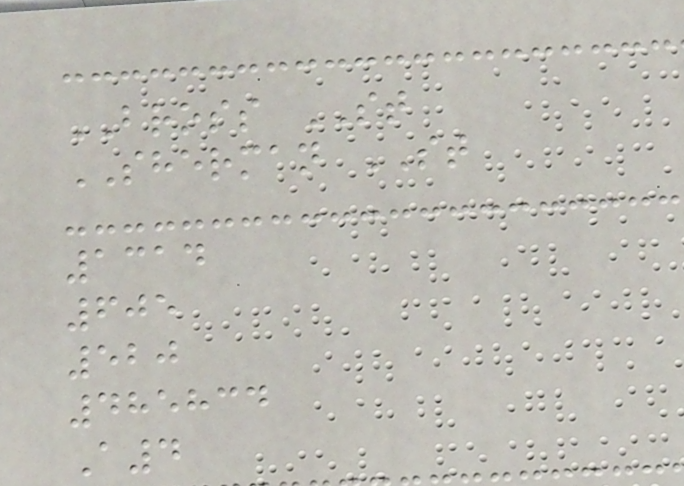BROSS ST
SHERMAN ST
1314
605
520
485834
A4
